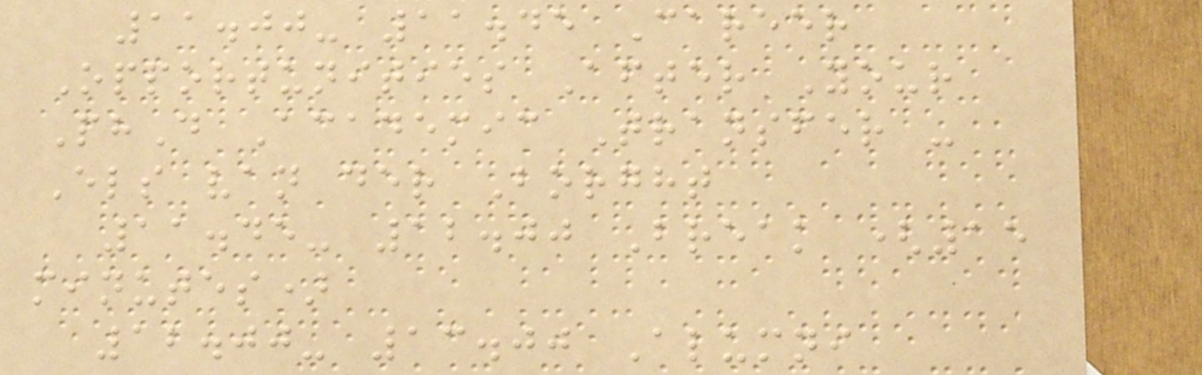11.00- 11.45 Career
Opportunities After Your
PhD Academic Transfer -
Els van der Borght
11.45- 12.00 Break (15
minutes)
12.00- 13.00 Alumni
